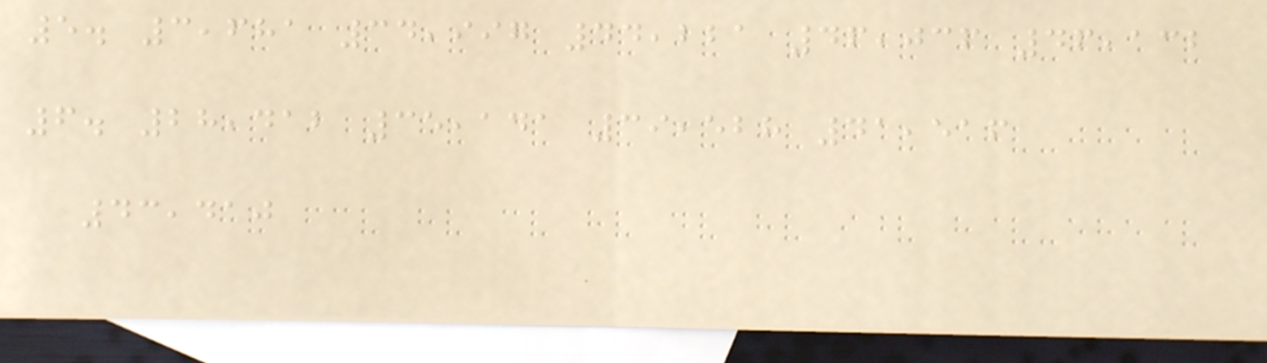5. 3,681 34,997 44,221 46,036 46,132
6. 28,412 35,141 39,528 41,516
43,410
